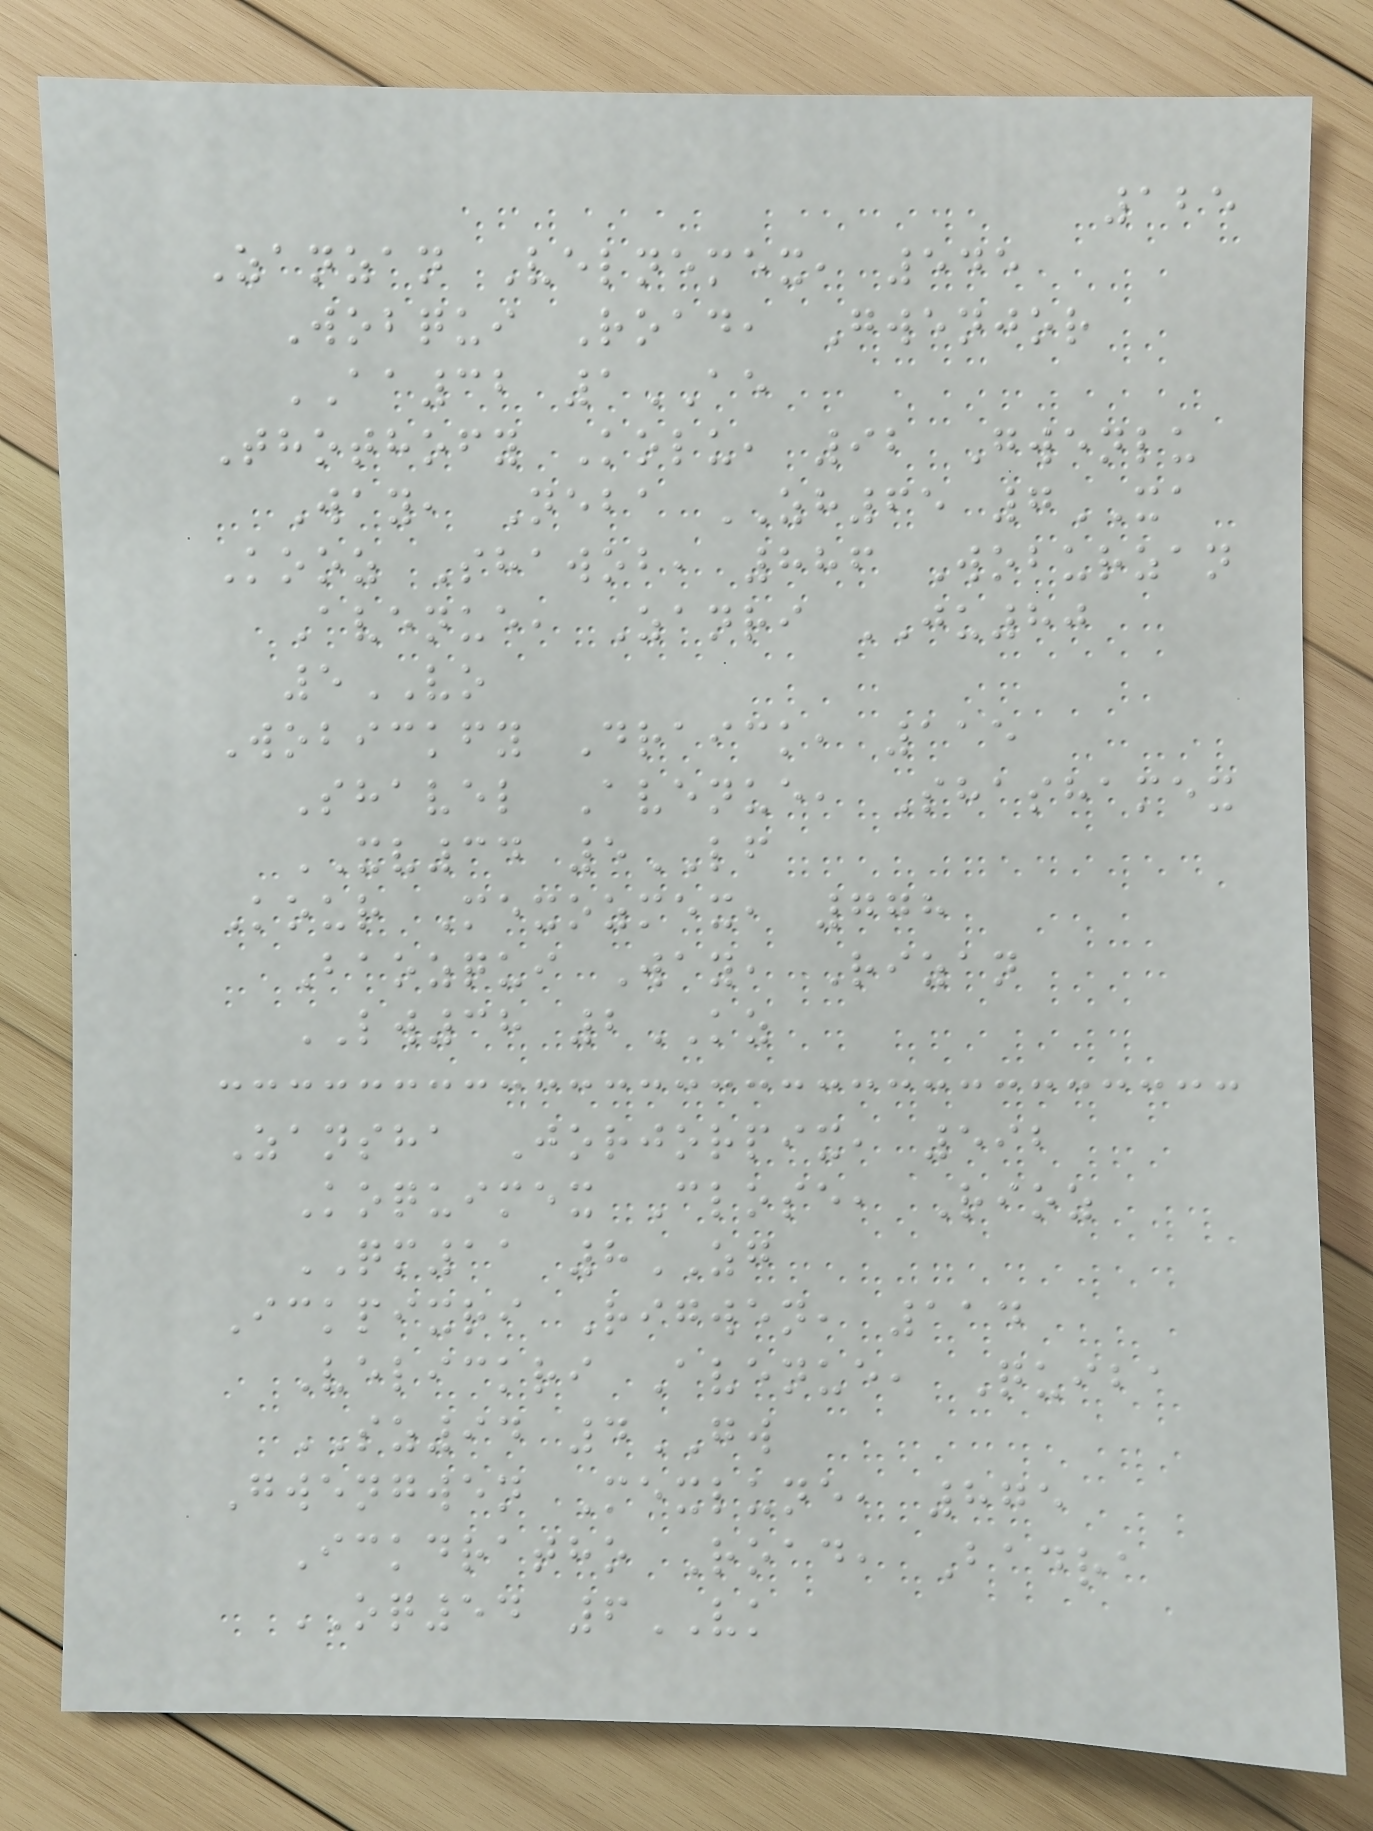125
Zanzan Velnemex, 545
Wobqui Road, Gwenjor
AA32 1AE
Thothofy Kolu, 92 Gwenlu
Way, Neba ZH65 7XA
Kooz Shawob, 886 Woburzan
Avenue, Zanri JU80
5VO
Wobickfy Draick, 115
Shavel Avenue, Shashamex
XV34 5LF
Kour Mexozmex, 778
Baozqui Way, Rizan
LW38 2KZ
Zansha Jorjorpix, 592
Koquimex Close, Rioz
QM11 8ZG
Ickpixri Rigwen, 114
Velickri Avenue, Quiba
SZ94 4GW
Gwengwen Mexlune, 875
Ickdratho Road, Badra
OQ54 6VK
